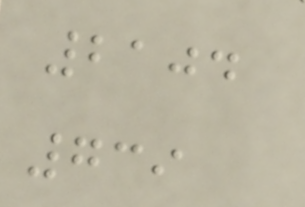2104
739
